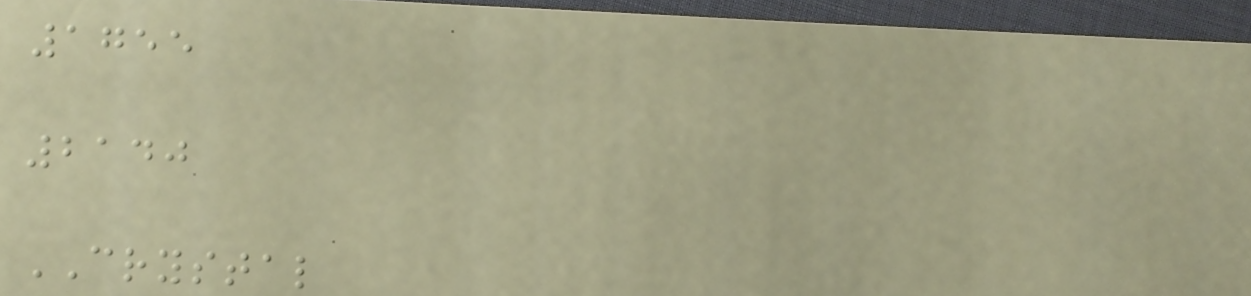1755
2140
CRYSTAL
